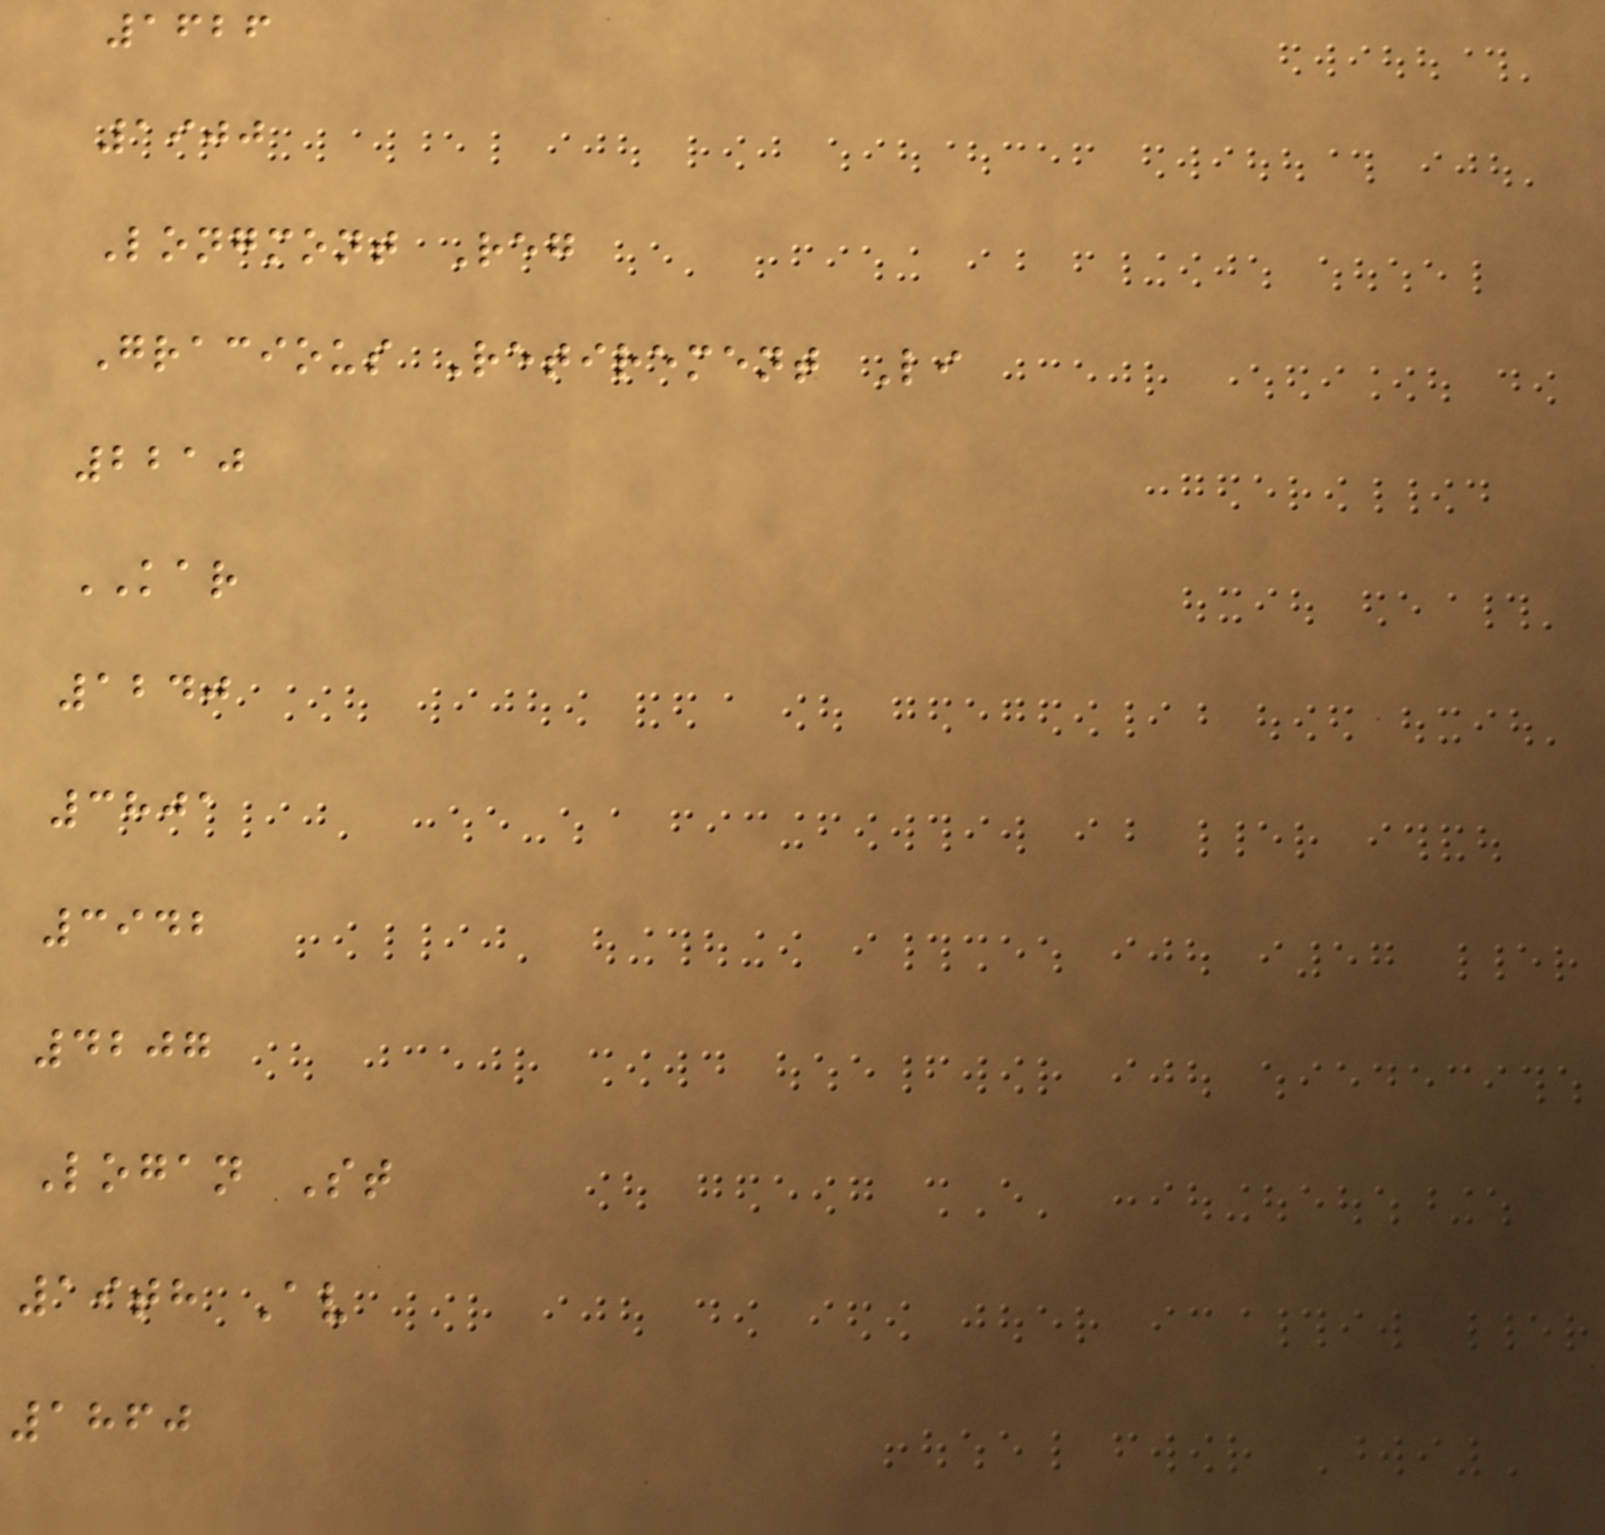1626
1900
Longmont Reg
Gracious Retirement Li
2210
KAR
1240
3801
3942
4207
Logan St
19th Av
1860
